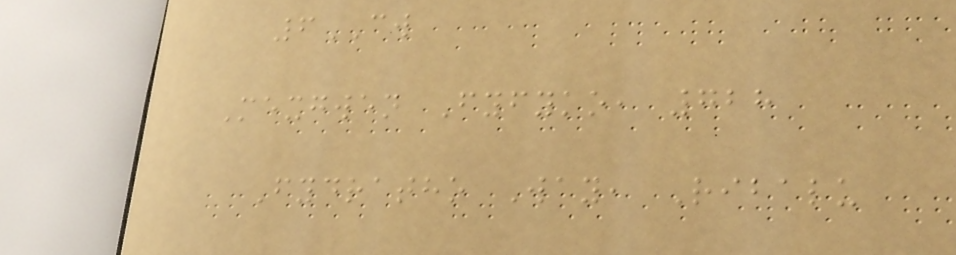6CW
Mexgwen Fyfyko, 728
Fydratho Way, Ribalu
